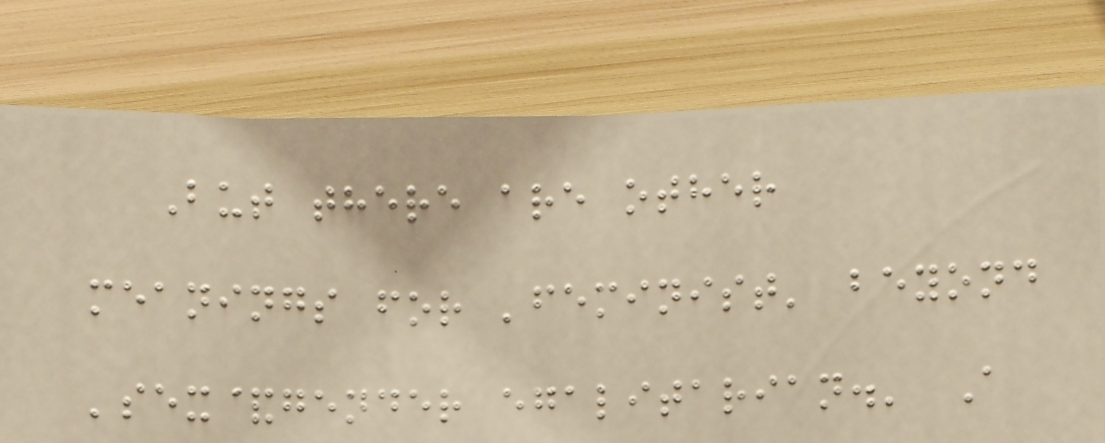But there are other
meanings for 'feminist' beyond
'sex&gender egalitarian.' A
